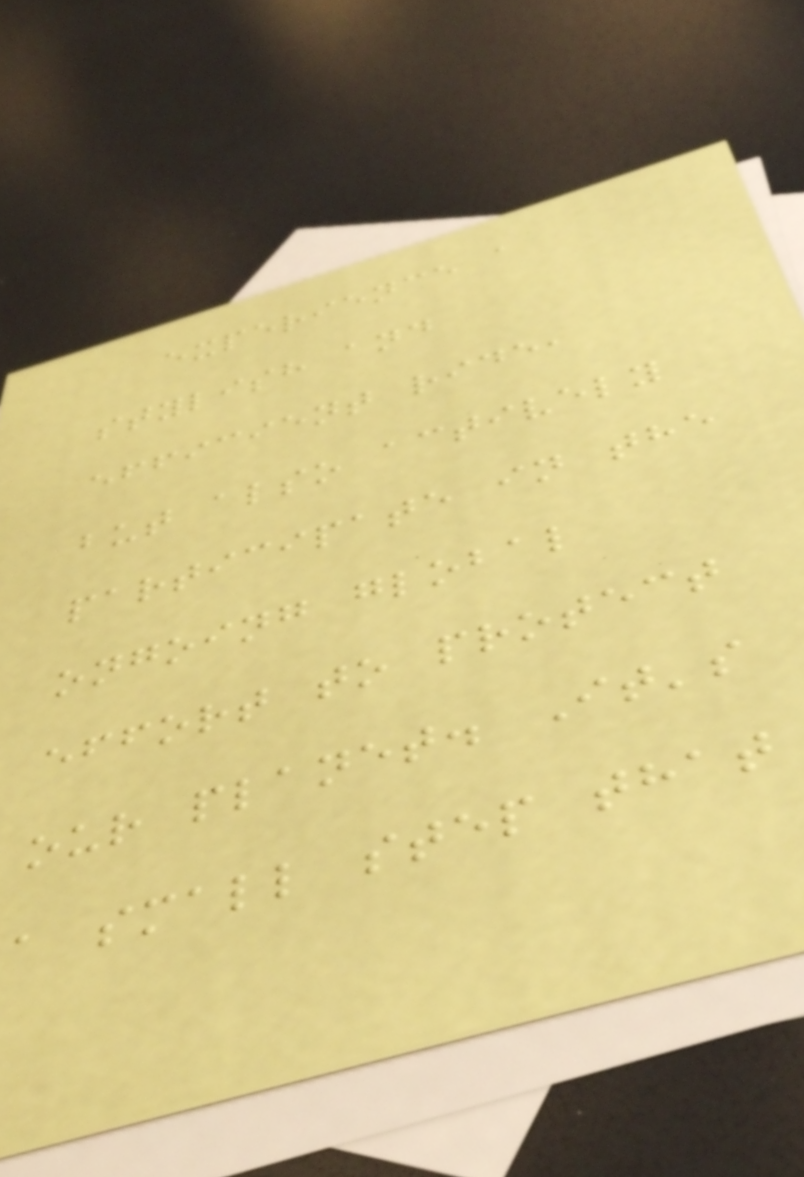experience a
stylish and
efficient ride,
but also actively
participate in the
ongoing global
effort to protect
our planet. It's
a small step that
